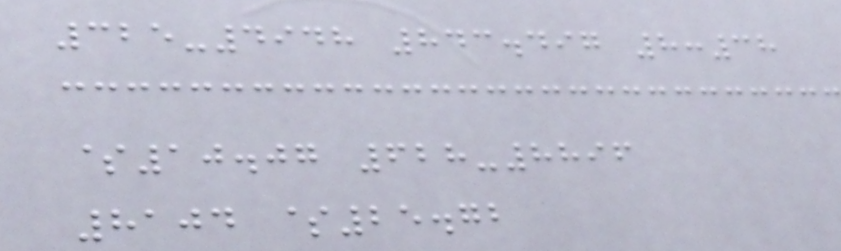325-4948 843.497 8:38
$10.07 628-8896
8104 $25.72
